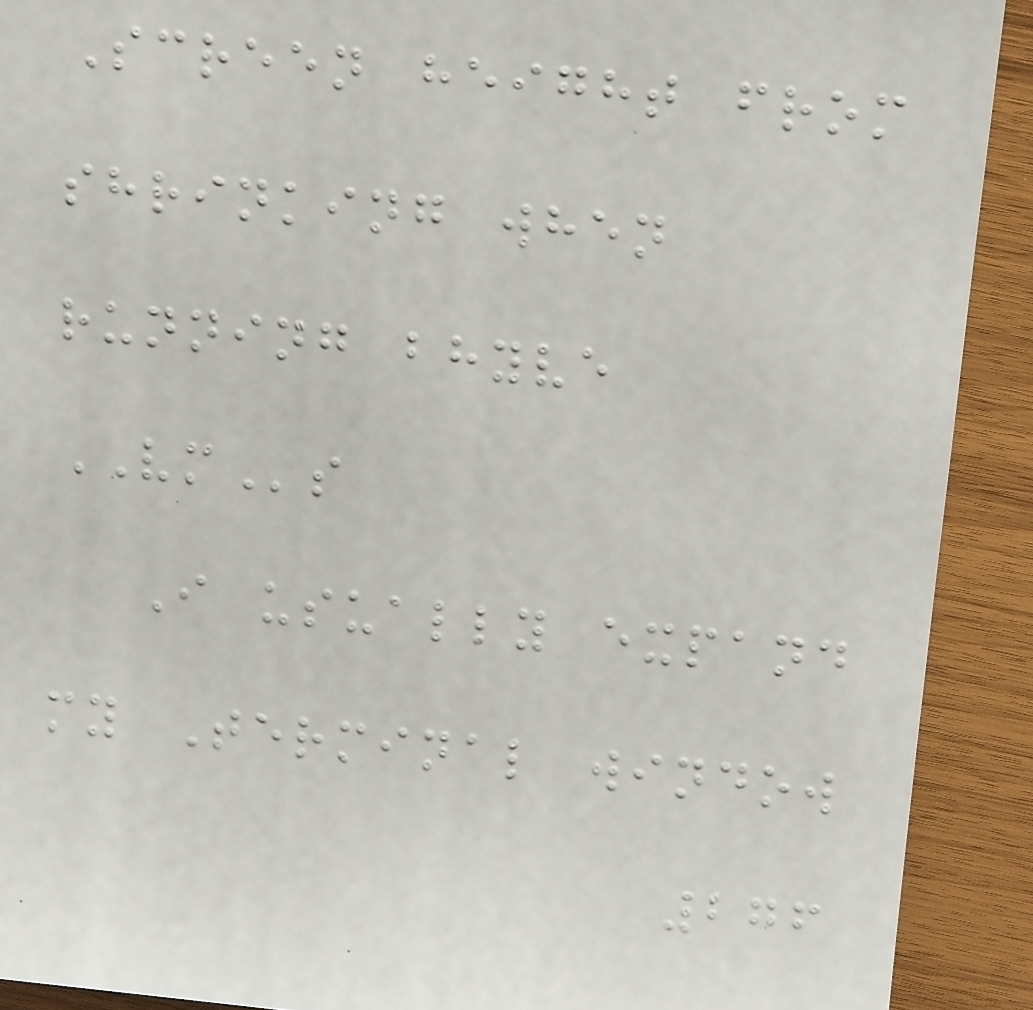Screen height from
shrinking when
running bhyve
VMs
I usually expand
my Terminal window
276
